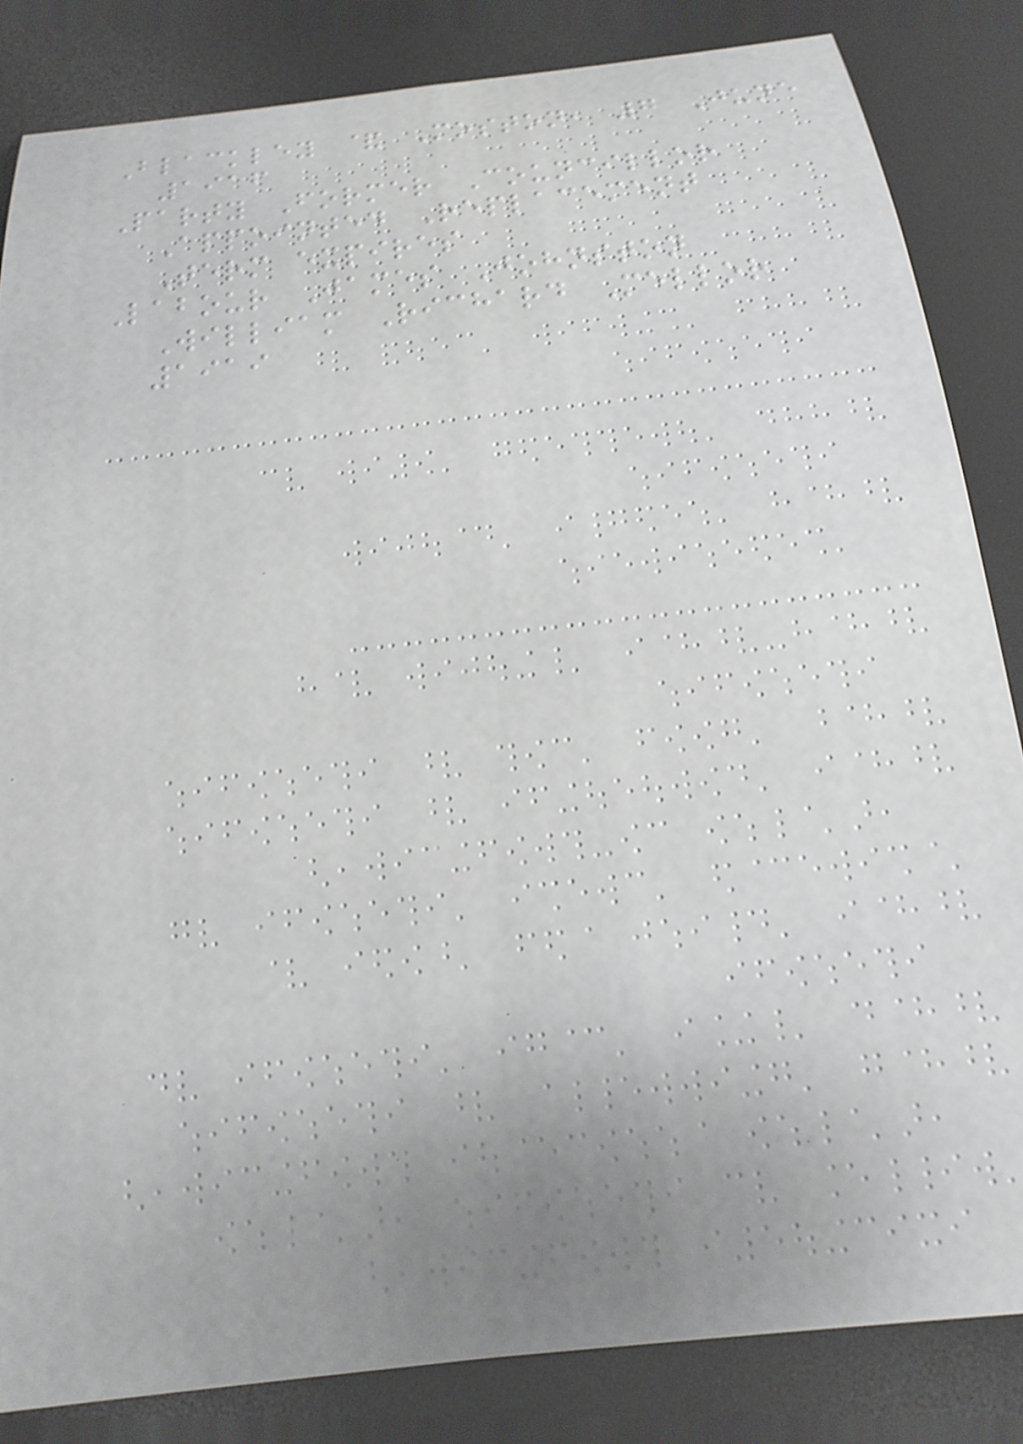Blackley & Moston, 7 June
1916
Party Former Councillor
Appointed Replacement
Term expires
Labour James Johnston
William Richard Mellor
1919
